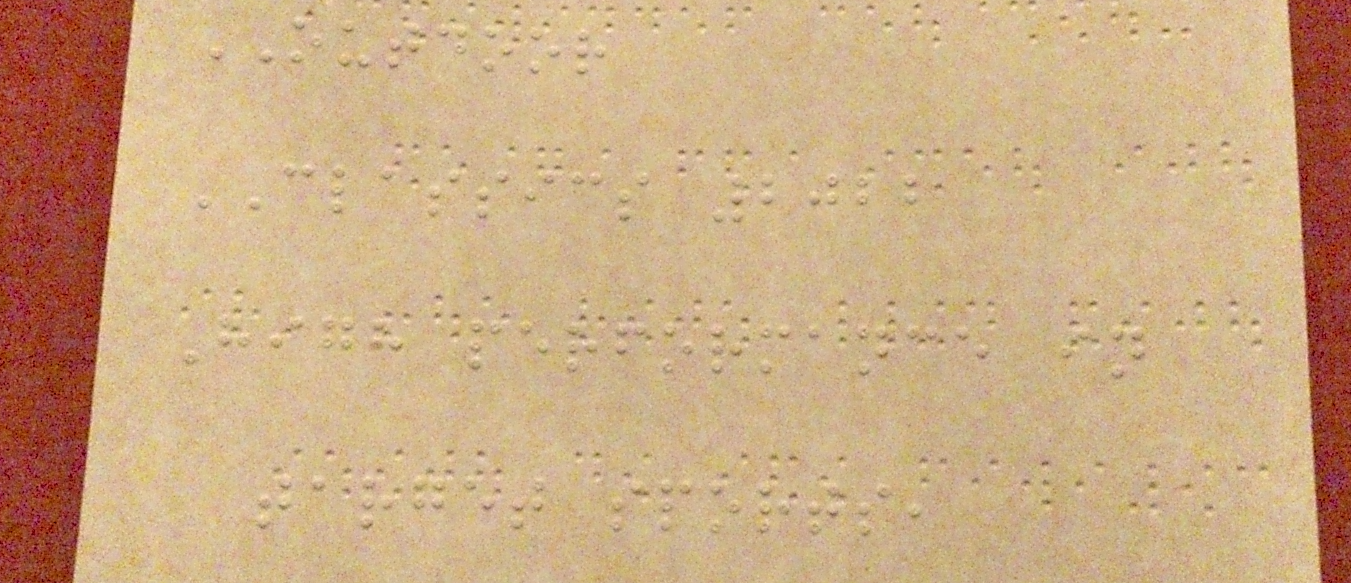OUTDOOR
CLASSICS 2022
High performance in
target sports,
